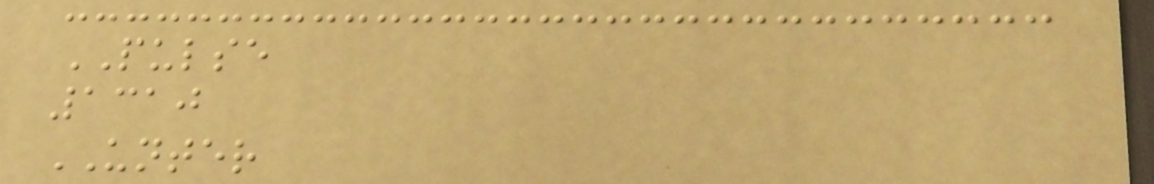PULSE
1310
UNTER
